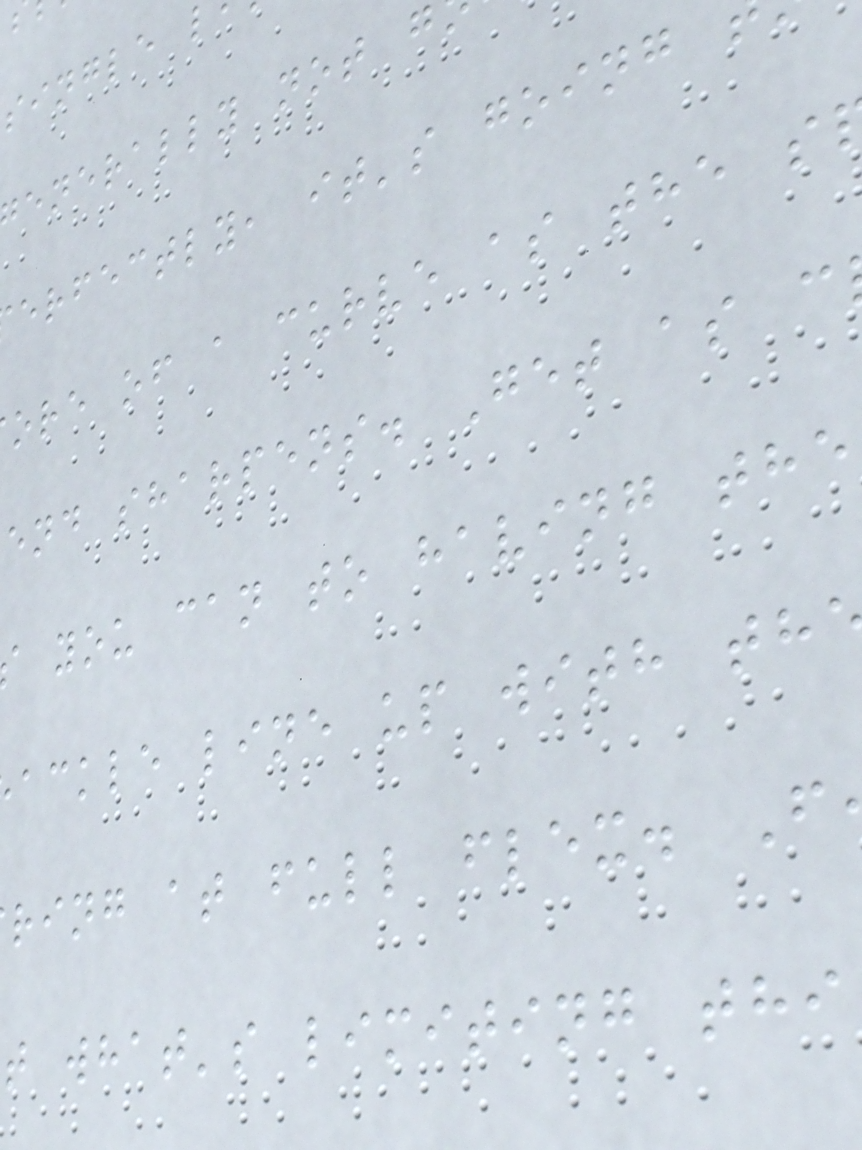single l
enerally not g
erfectly, it's going
ore of a curve as the s
end sharpens. Get as c
you can to having the
ackle line up with th
ring at full flex. F
t what's limiting thi
